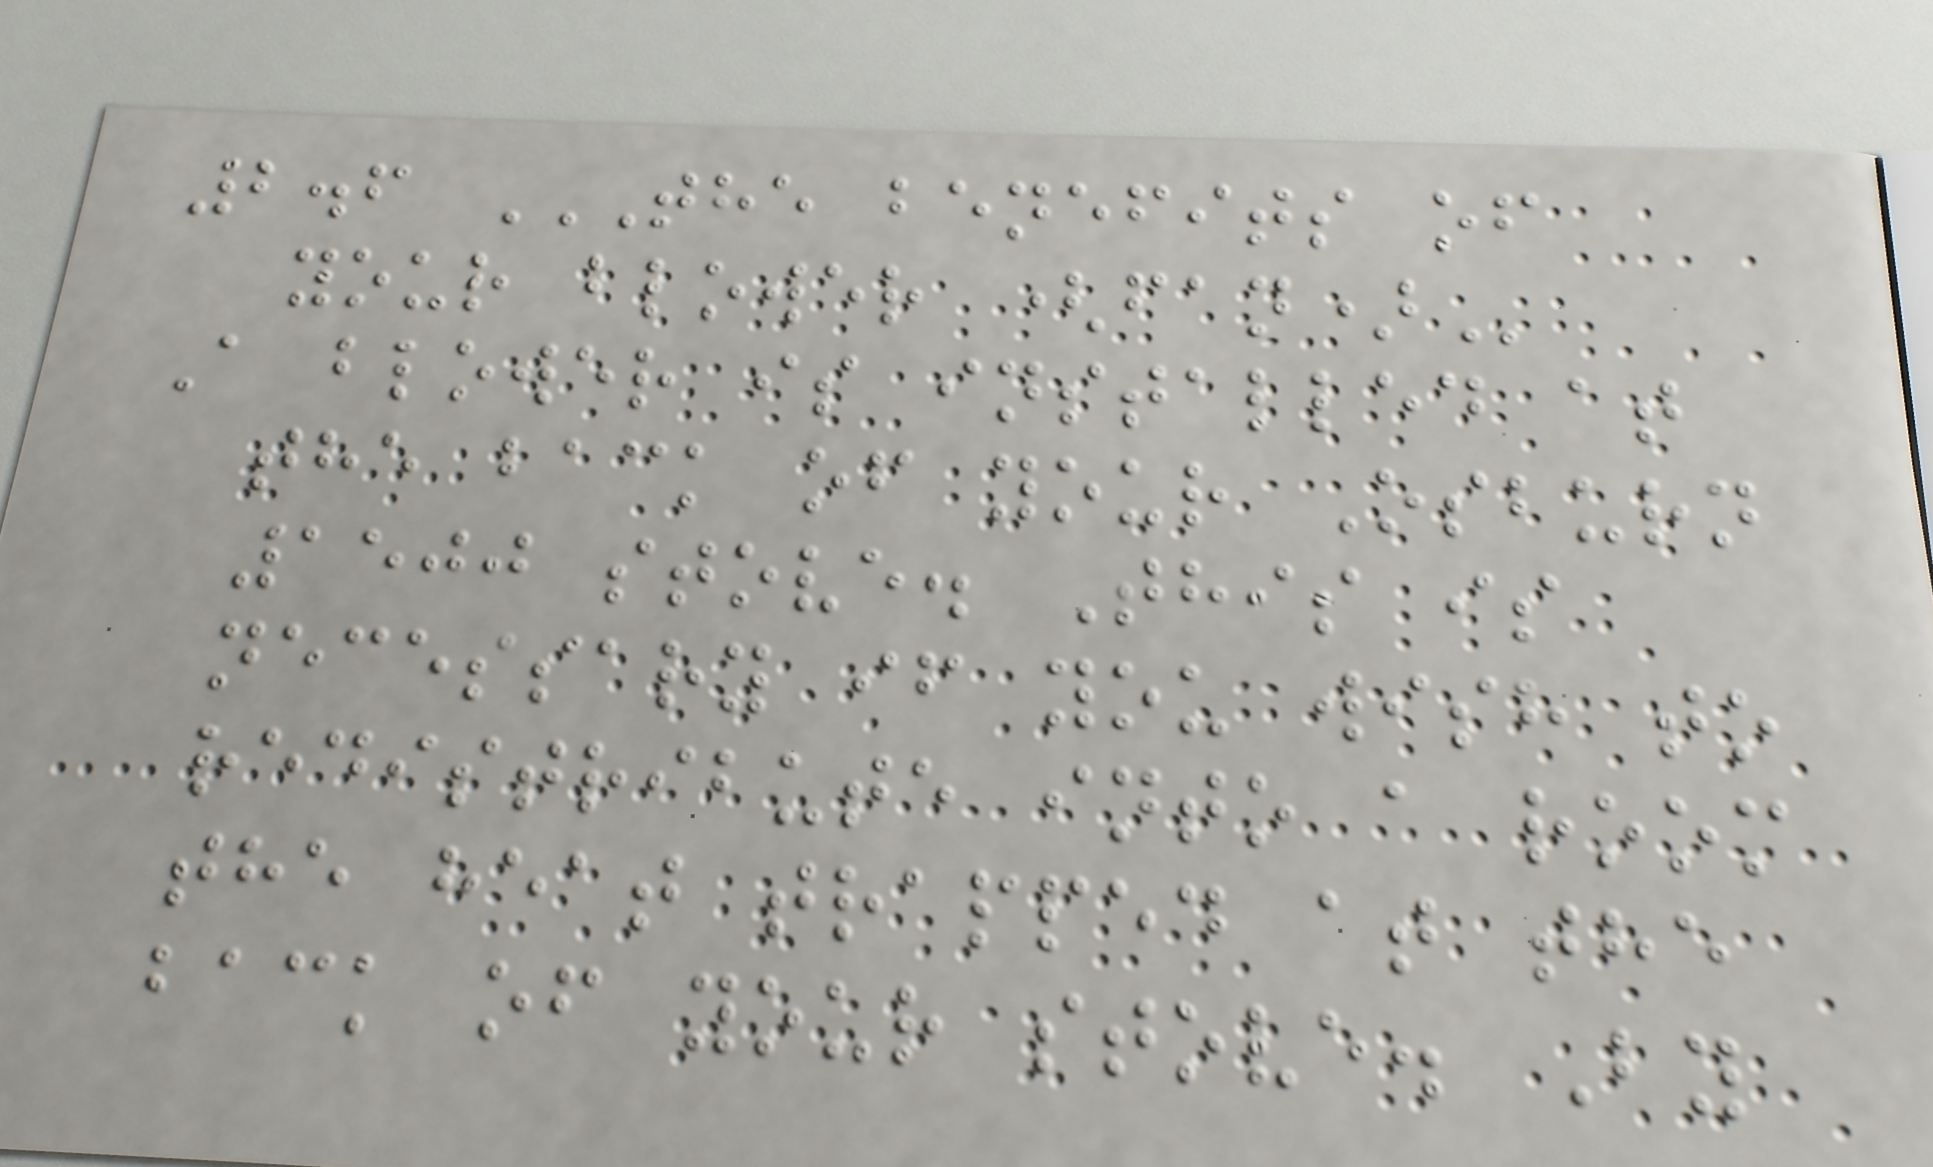2.6 THE BENEFITS OF
YOUR BLOWER (FAN)
A blower is installed at
the back of your Osburn
1500 stove. This is
necessary if you wish to
redistribute into a room
the heat trapped at the
back of your stove. By
